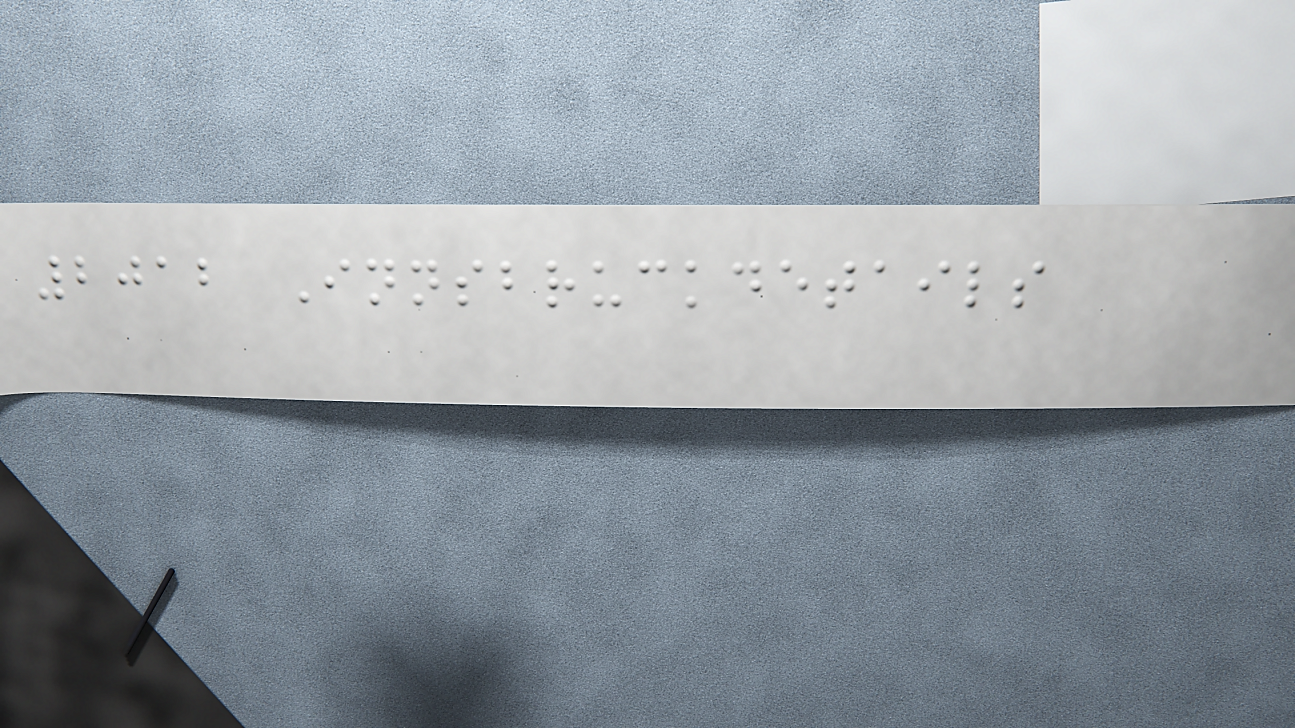2012 Innsbruckdetails
